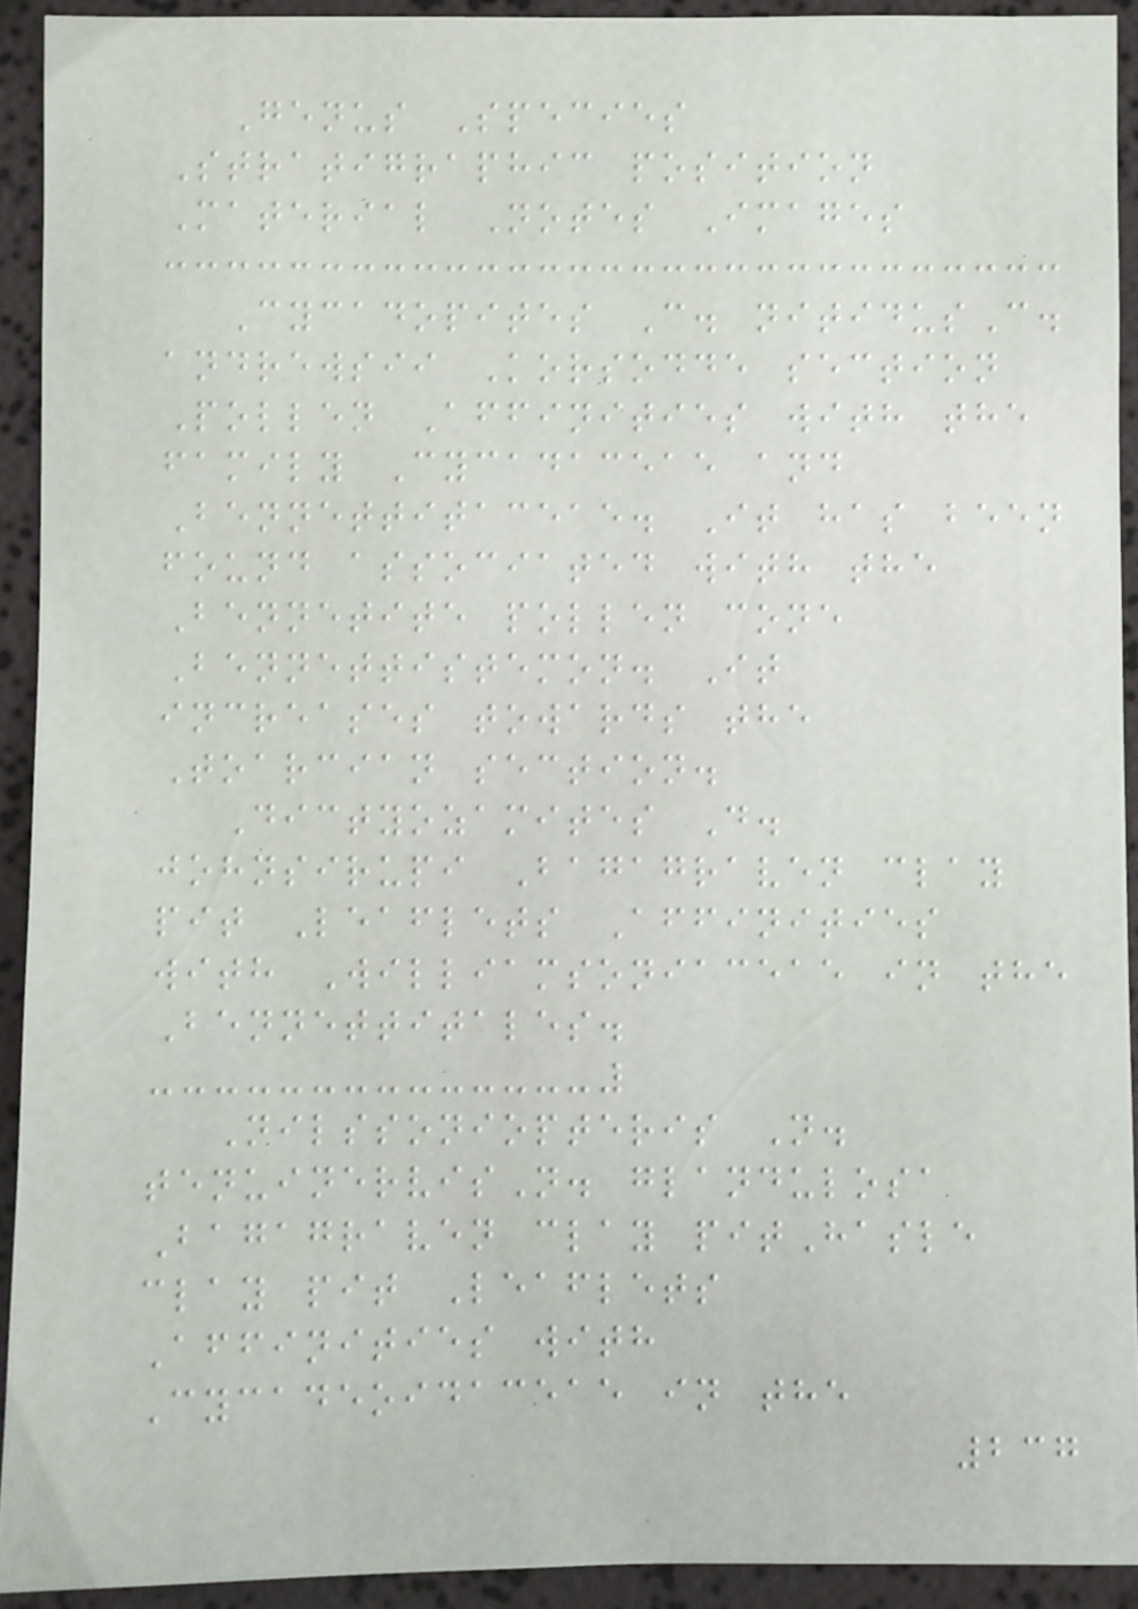Genus Species
Stratigraphic position
Material Notes Images
Cycadopites C. nitidusC.
andrewsii Korsodde section
Pollen Affinities with the
family Cycadaceae and
Bennettitaceae. It has been
found associated with the
Bennetite pollen cone
Bennettistemon. It
increases towards the
Toarcian section.
Dictyozamites D.
johnsirupi Bagagraven clay
pit Leaflets Affinities
with Williamsoniaceae in the
Bennettitales.
Nilssoniopteris N.
tenuinervisN. glandulosa
Bagagraven clay pitHasle
clay pit Leaflets
Affinities with
Cycadeoidaceae in the
237
